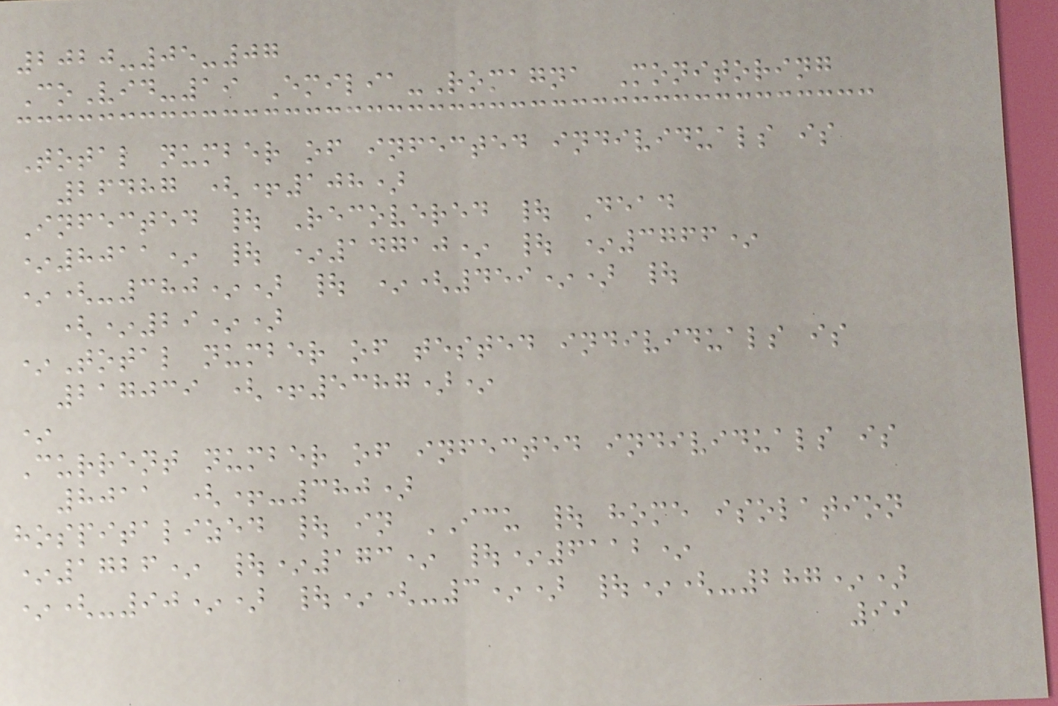2020-05-07
CoVid-19 Emilia-Romagna Monitoring
Total number of infected individuals is
26487 (+108)
Infected | Recovered | Dead
*8011* | *14710* | *3766*
*(-380*) | *(459*) |
(*29*)
*Total number of tested individuals is
217039 (+5387)*
*
Current number of infected individuals is
8011 (+-380)
hospitalized | in ICU | home isolation
*1726* |*173* |*6112*
*(-90*) |*(-3*) |*(-287*)
99
